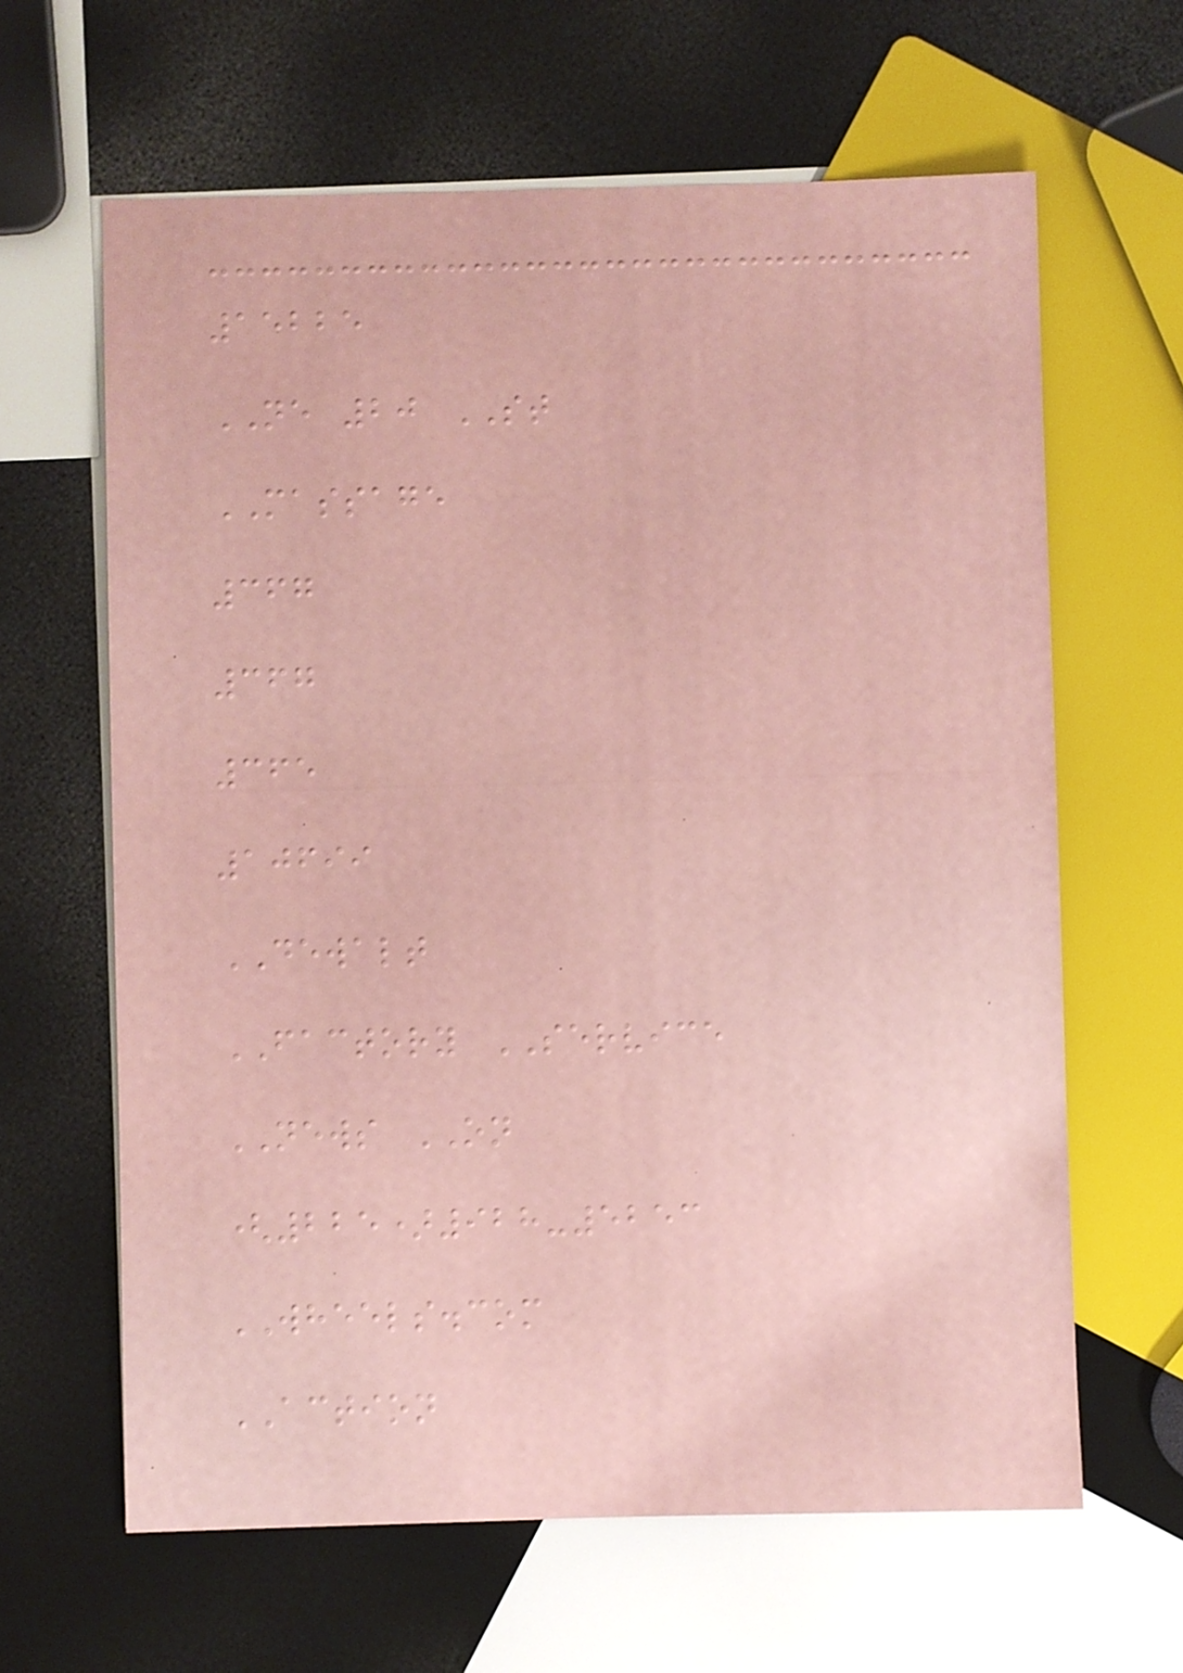15225
NE 20 ST
MASSAGE
367
367
365
10699
DEWALT
FACTORY SERVICE
NEWS ON
(225)928-5253
WHEELS.com
ACTION
